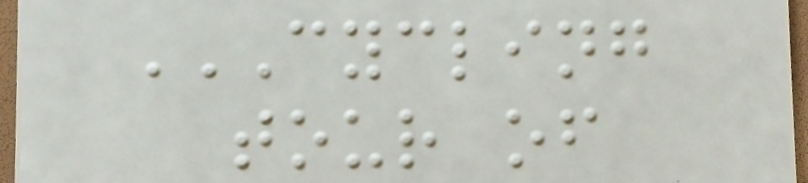CYCLING
TOUR OF
